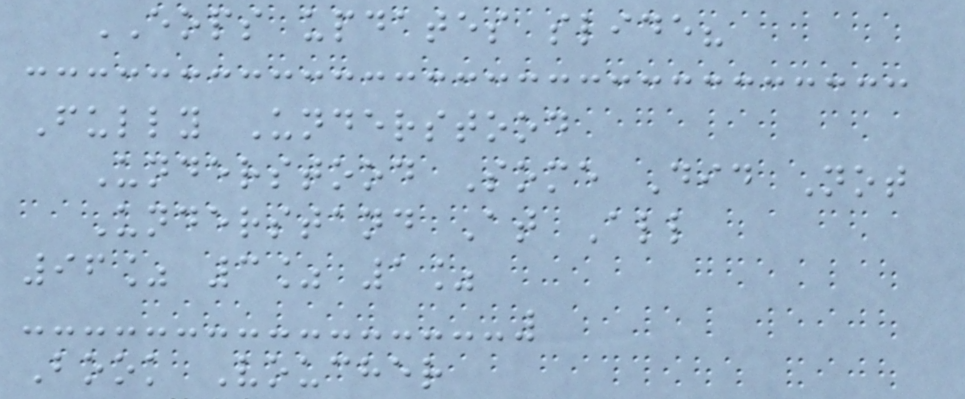EOPS updates slide?
Fully Understood
Understood Some Did Not
Understand At All
96% 3% 1%
Book Voucher
